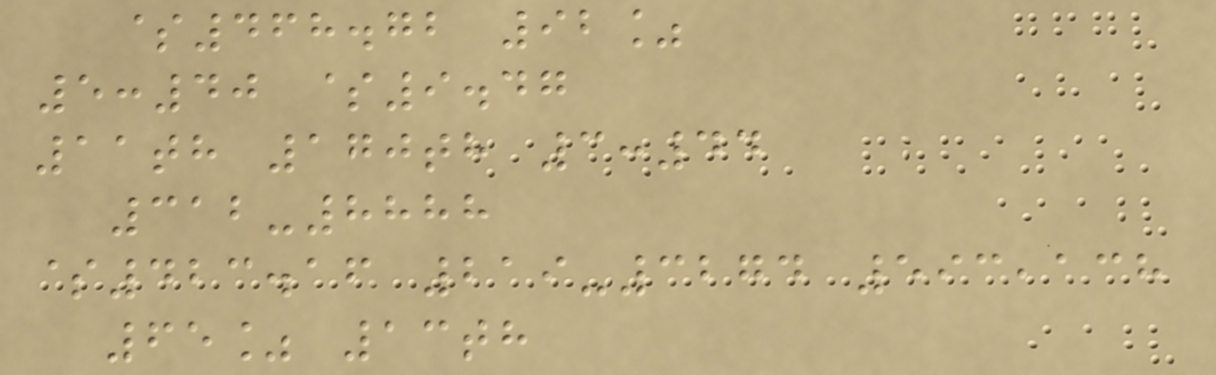$468.72 92%
5:40 $9.47
11th 170th 3:44
312-8888
$423.16 219-3274 593,138
65% 13th
